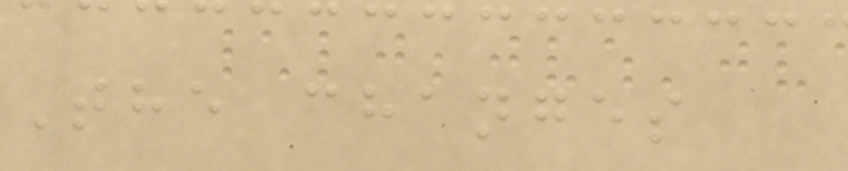The changes
